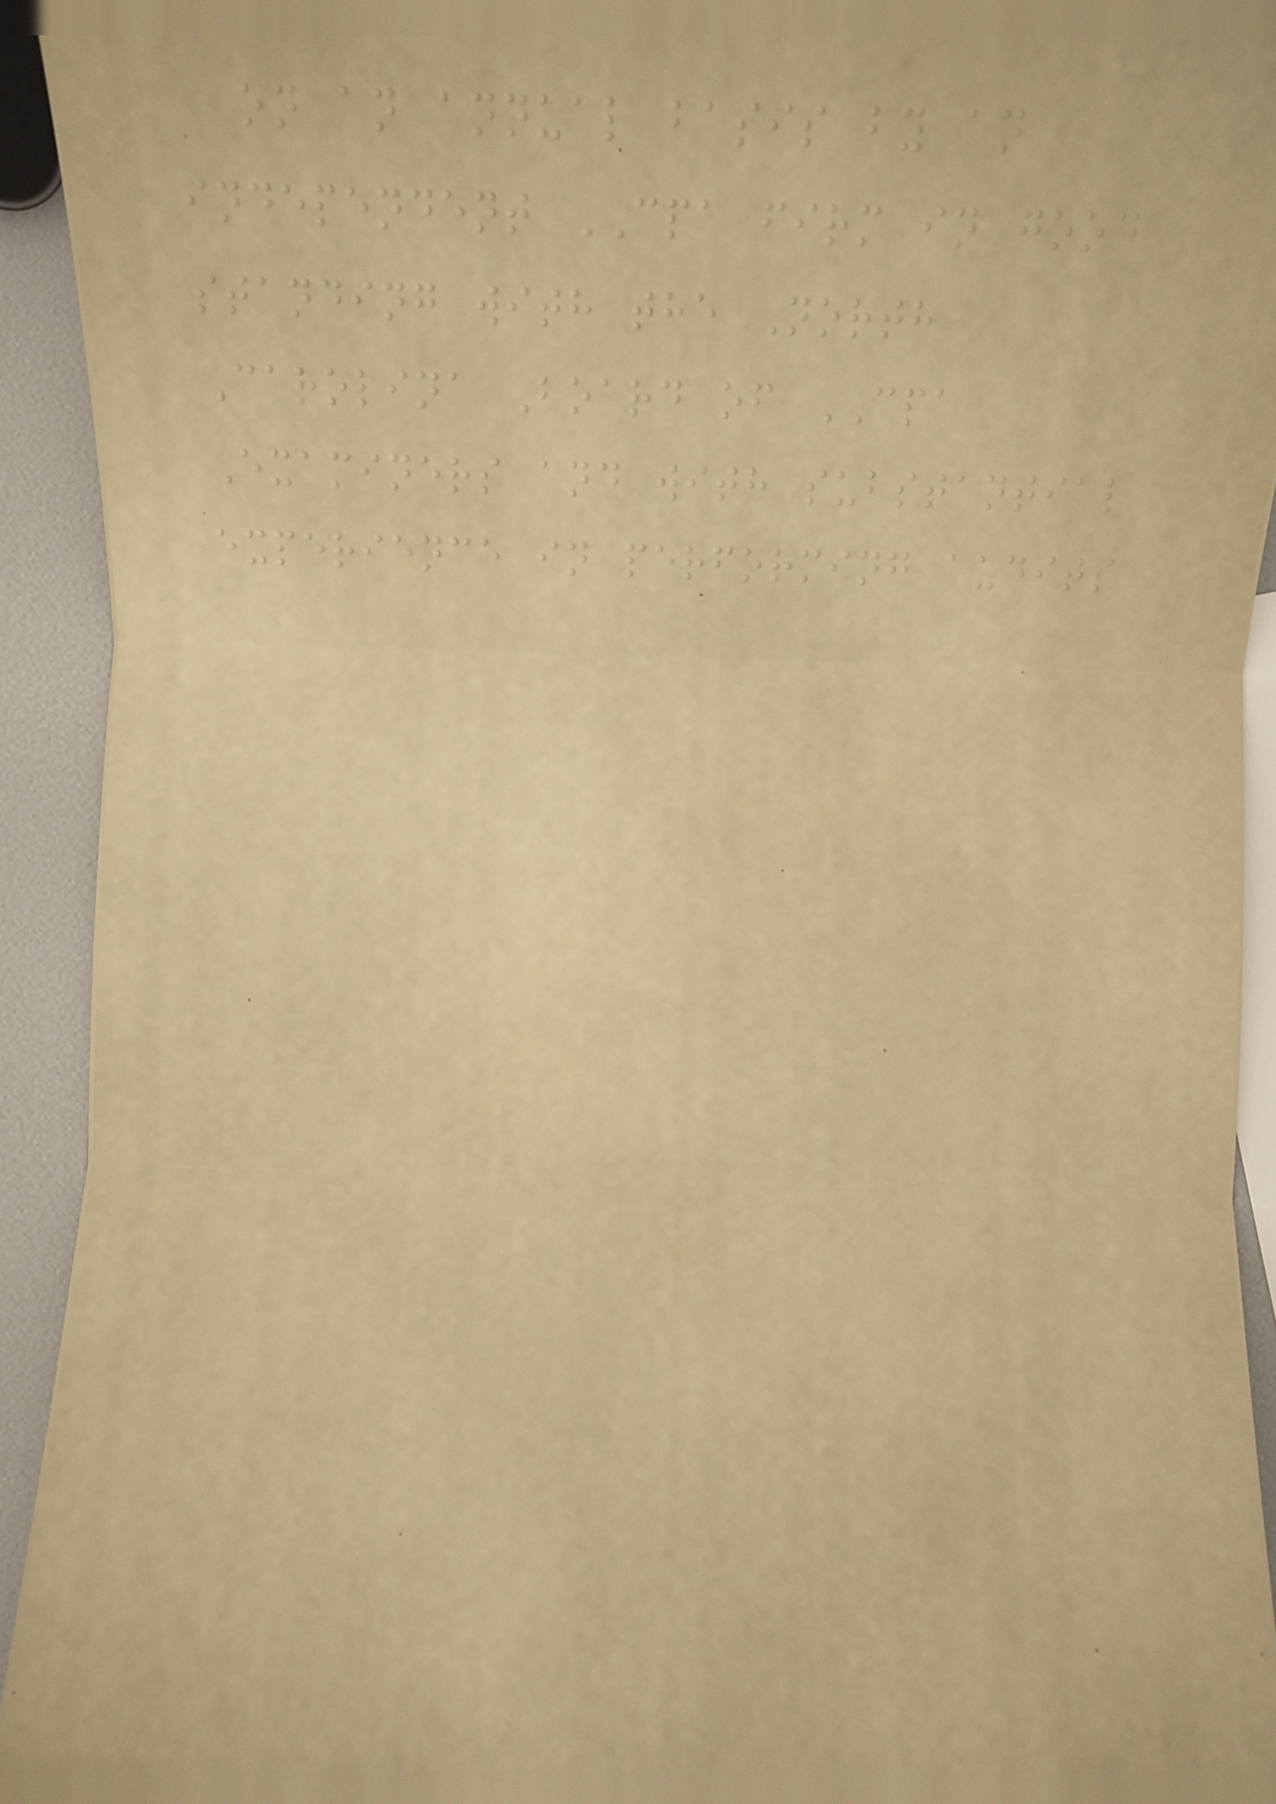on an annual basis by an
independent CPA firm in good
standing with the North
Carolina Board of CPA
Examiners and with substantial
experience in performing audits
